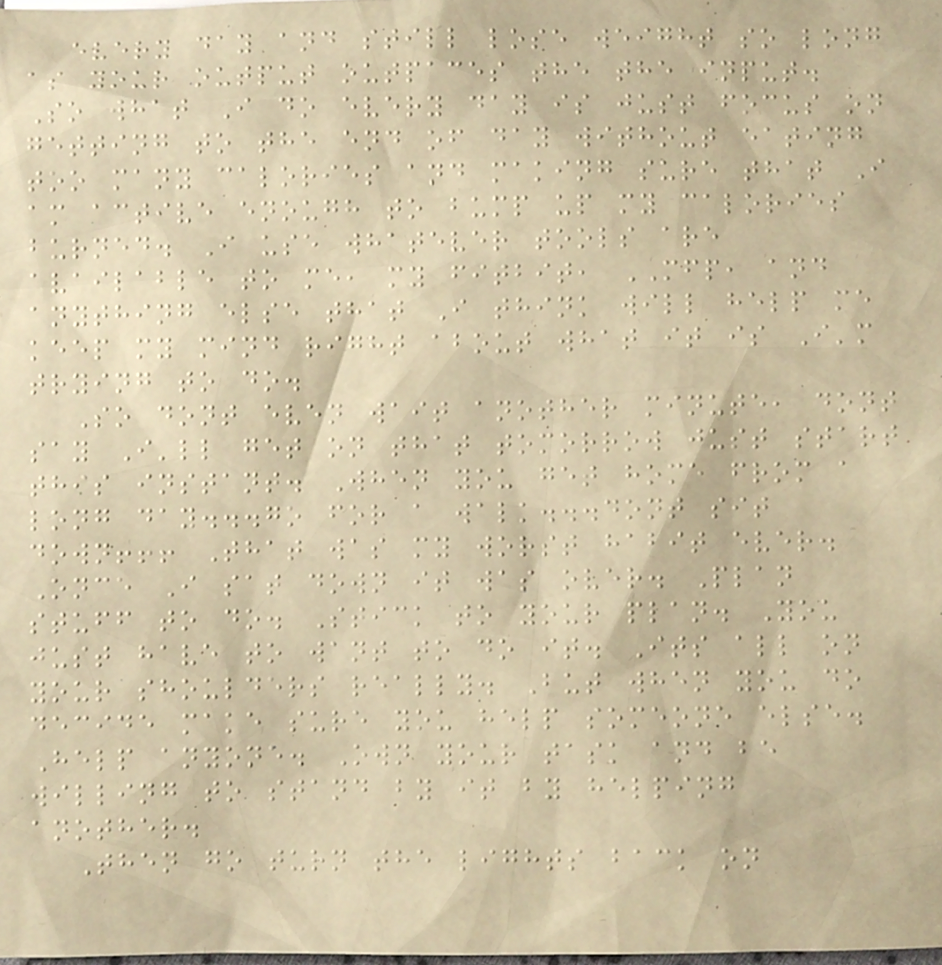every day and still lose weight so long
as your output outpaces the the input.
So what I do every day is just focus on
getting to the end of day without eating
too many calories and making sure that I
am active enough to bump up my calories
burned. I use whatever tools are
available to me, my fitbit, MFP, and
anything else that I think will help me
keep my mind right about what it is I'm
trying to do.
So dont even wait another minute, dont
say I'll get on that tomorrow just start
this instant. When you get home from a
long day...go for a walk...dont sit
down!!! That was my worst habit ever.
Once I sat down it was over. Plan
stuff to do. Stick to your plan. You
just have to want to do it. Its all on
your shoulders really. But when you do
decide make sure you help someone else.
Help anyone. Own your task and be
willing to stand by it by helping
another.
Then go turn the lights back on
